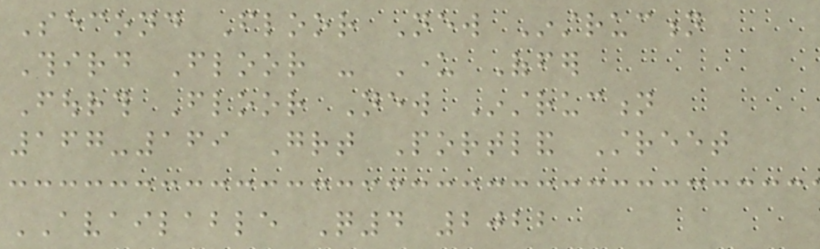Second Floor New Instruction
Third Floor - Under Offer
Fourth Floor New Instruction
167-169 Great Portland Street
AVAILABLE Q4 2022
